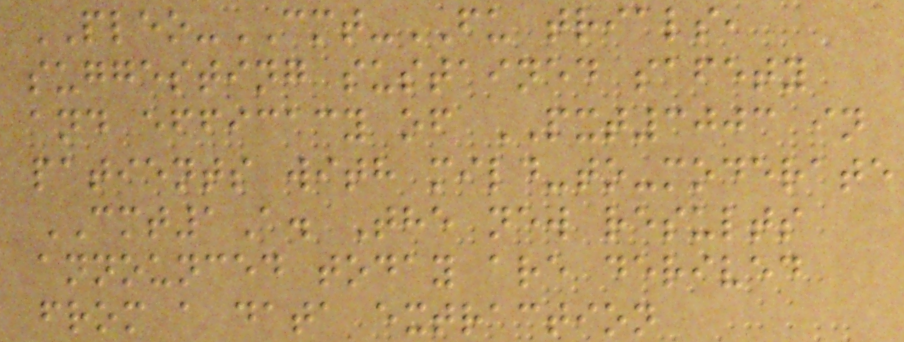PLEO-CMT-FU trials,
suggesting sustained safety
and efficacy of PXT3003 in
patients with mild-to-moderate
CMT1A. The new results
announced today are derived
from a data extraction
